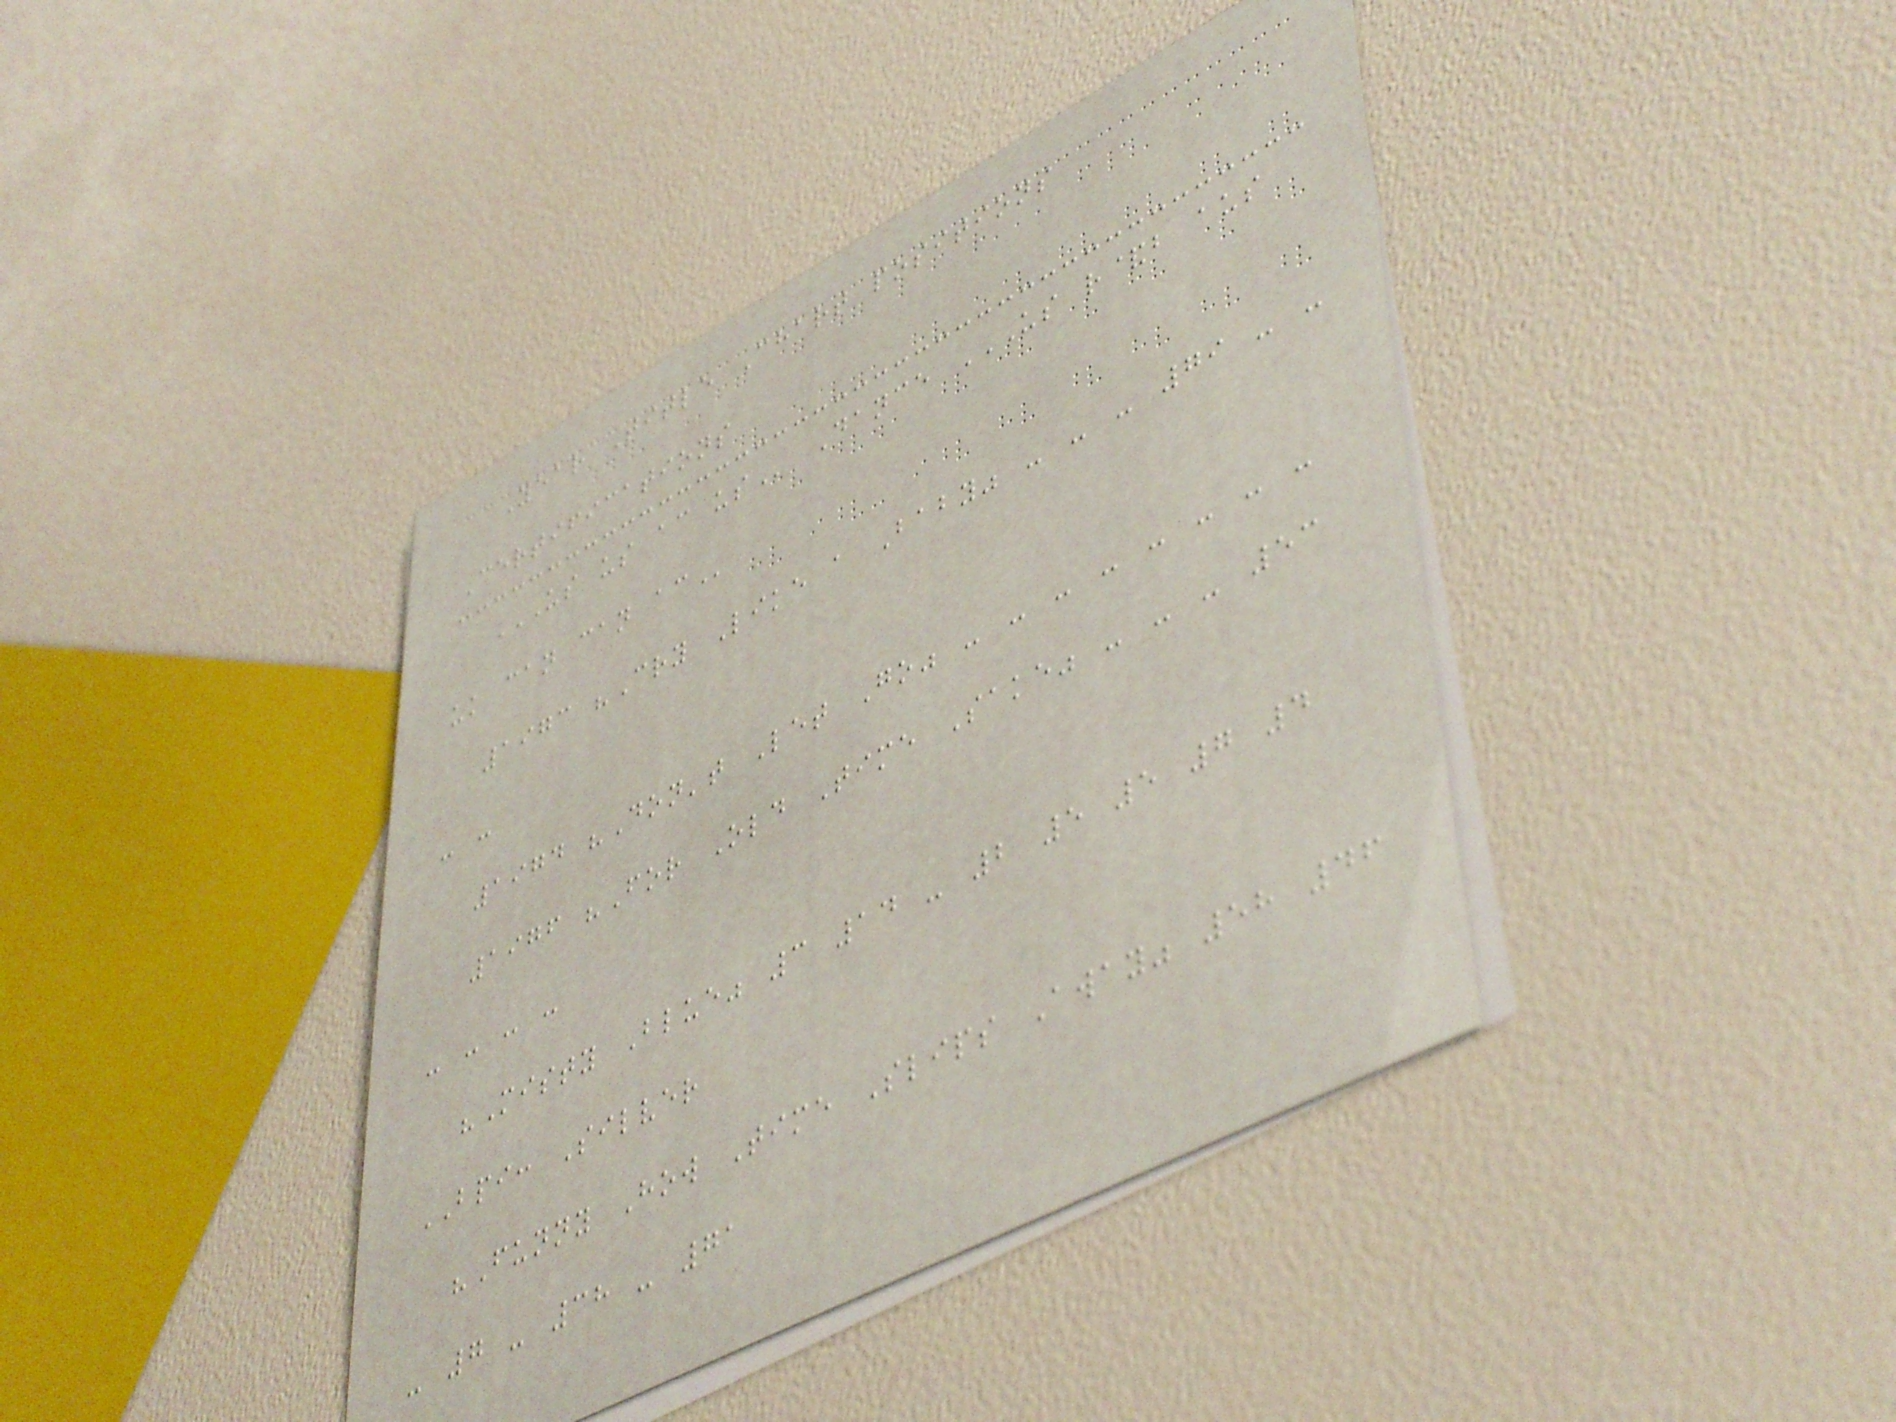Year Title Chart positions
Certifications
US US AC US Dance US R&B AUS
UK CAN CAN AC
1973 "Cry Like a Baby" - - - 79 - -
- -
1974 "Don't Let Go" - - - - - - - -
1976 "For Old Time Sake" - - - 53
- - - -
"Misty Blue" 3 14 - 2 5 5 7 4
BPI: Silver
"Funny How Time Slips Away" 58 46
- 7 - 38 - 71
